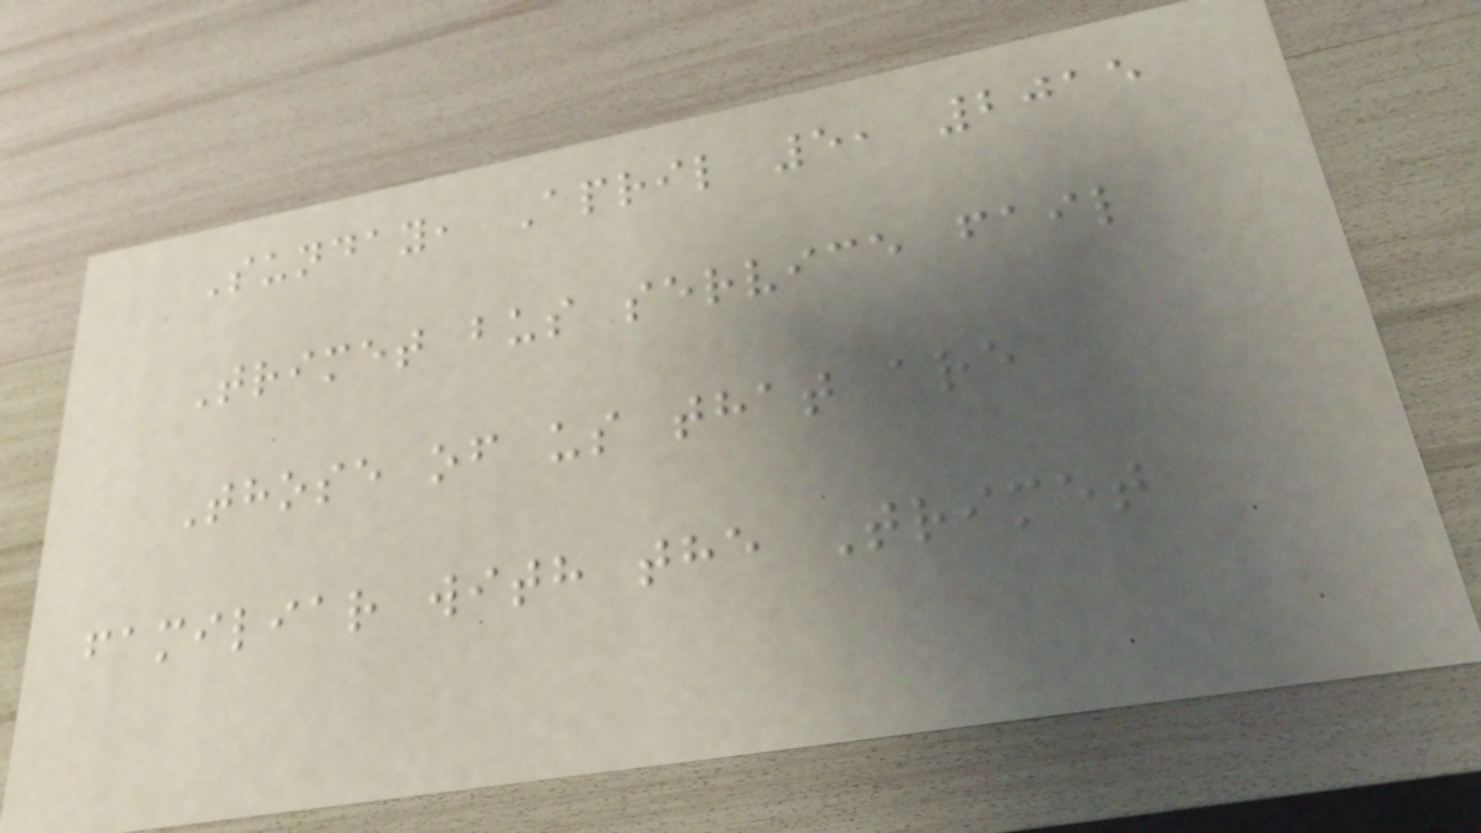Sunday, April 5, 2015
Trimet bus service fail
Those of us that are
familiar with the Trimet
